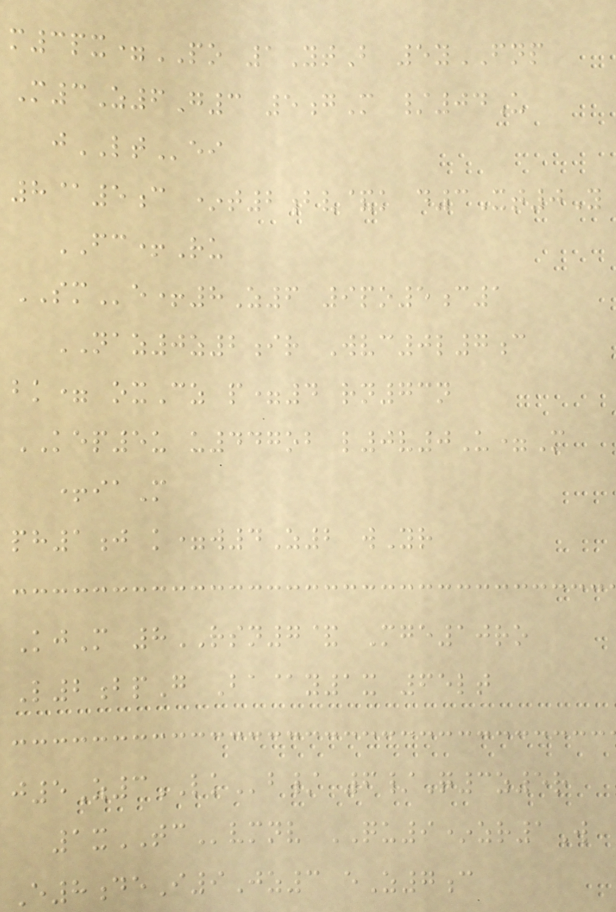m3px=PO 1YtB 5yFNP
M3Z6G3 5gM /04U
jLTei
8@5c *t2bv&k d3Xt0Y
FC+Ru
SMe+8Z6 9po5c1
NAZ0z2ir Wvc0l7c
bk= oxCz p=4 rn73n
KEP5u u447ob l0v0U=M
+iaM
ph1j k=w4Z2 wYr
KjM 8RSN7& Mge10ro
L2bpG Ba@y1x 65lt
j5Z3LKb/ 6/Q3z5r
1xTCvmnv QU9*zr1W
E8deI9Jz3 eZ7c
